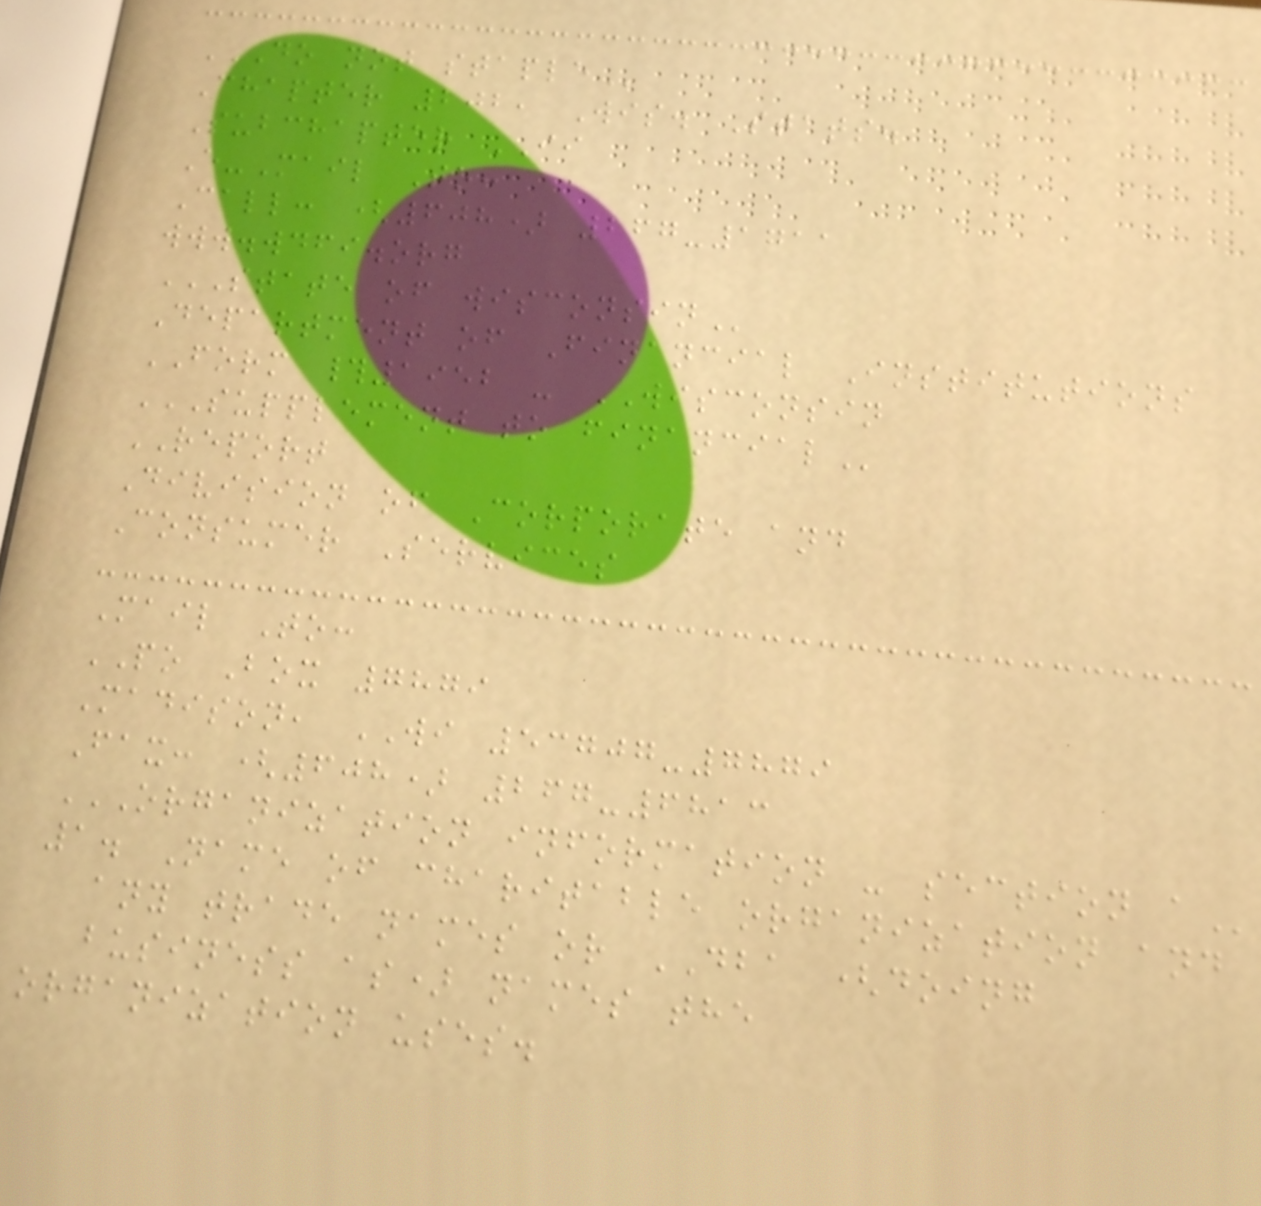DO NOT STAPLE
Chapter 202, Wis. Stats.
Subchapter II
E-Mail To:
Call: (608) 267-1711
www.wdfi.org
STATE OF WISCONSIN
Department of Financial Institutions
FORM #1952 - WISCONSIN
SUPPLEMENT TO FINANCIAL
REPORT
Division of Corporate and
Consumer Services
Mail To:
PO Box 7879
Madison, WI 53707-7879
Fax: (608) 267-6813
ORGANIZATION INFORMATION - SECTION A
1. Name of charitable organization and
any trade names or DBA (doing
business as) names the
organization uses.
